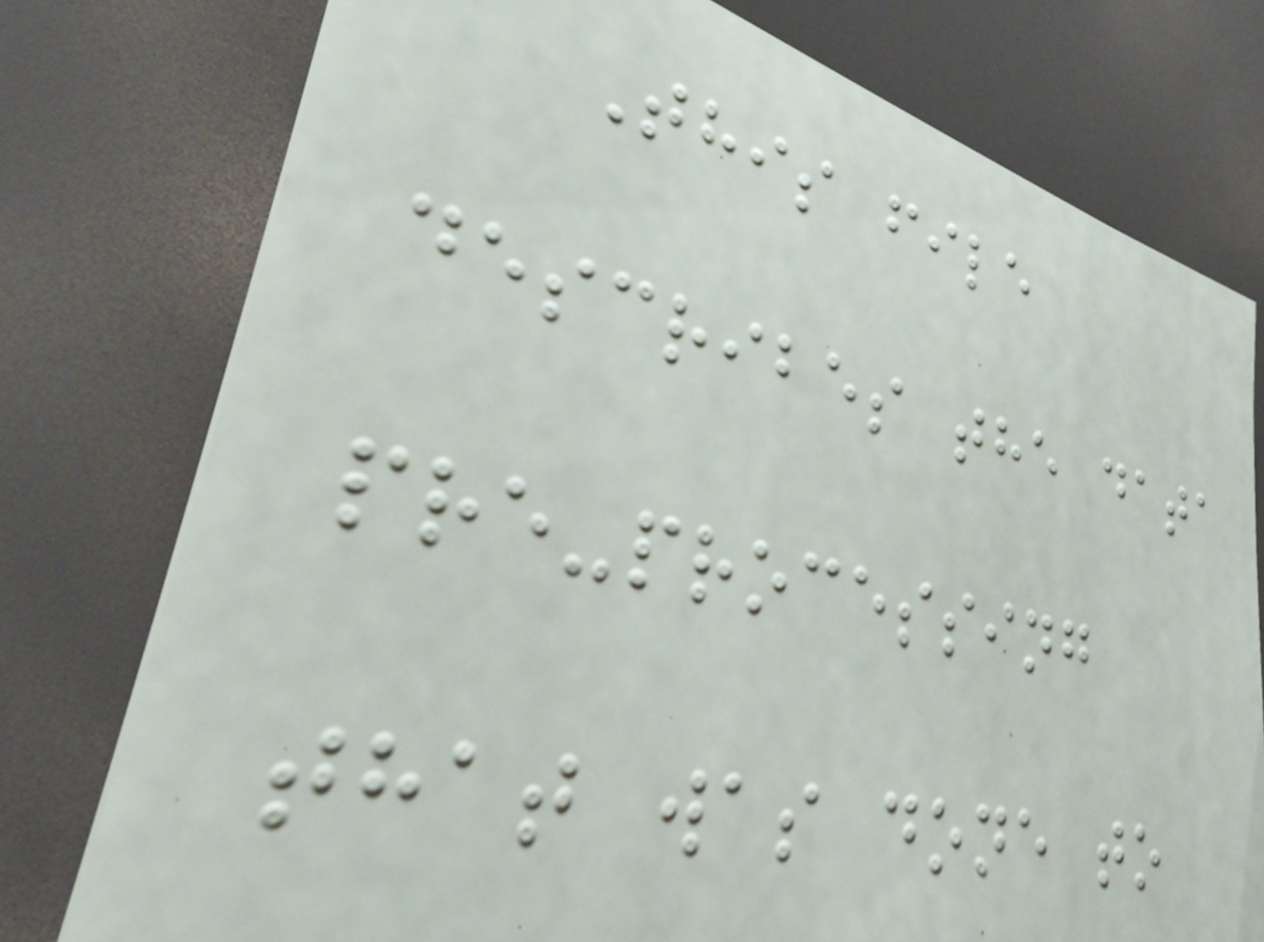This file
describes the data
pre-processing
that was done to
